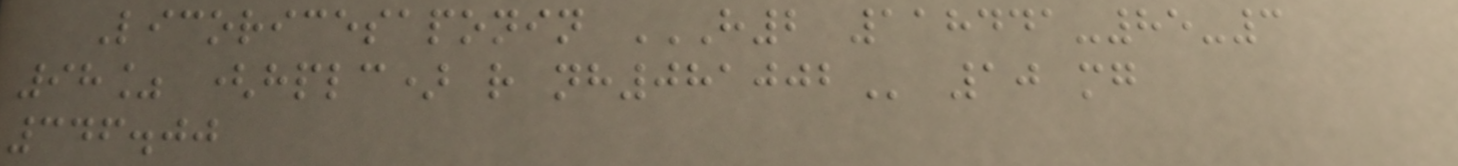Licoricesaponin H2 118441-85-3
98% (HPLC) R NH081002 10 mg
346.00
